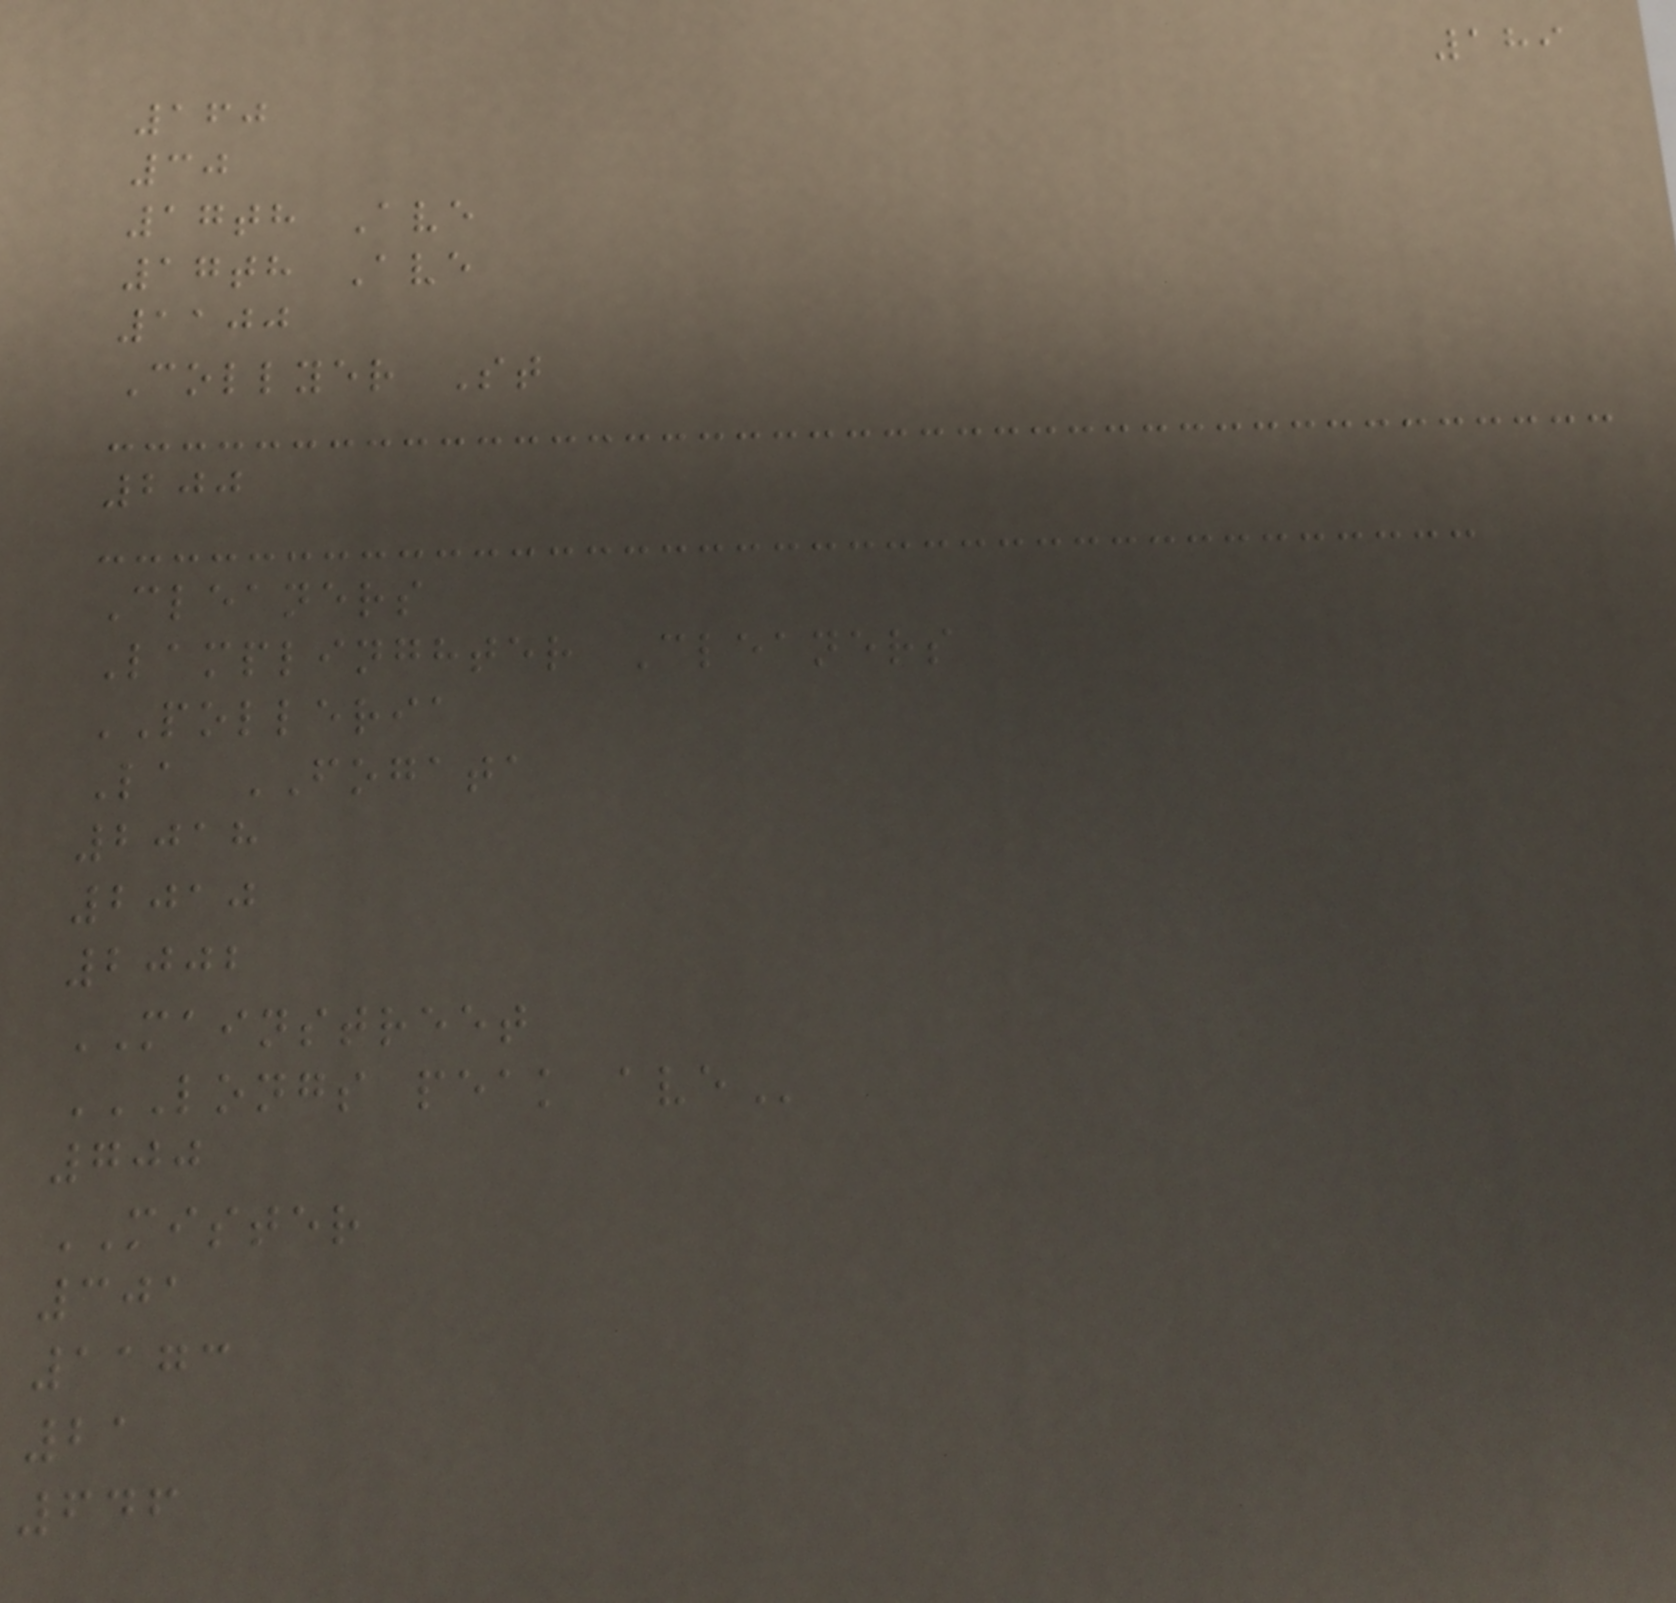189
160
30
17th Ave
17th Ave
1100
Collyer St
200
Cleaners
Lamplinghter Cleaners
POLLERIA
La FOGATA
2018
2010
2002
MAINSTREET
LONGS PEAK AVE
700
MISTER
301
1173
21
646
